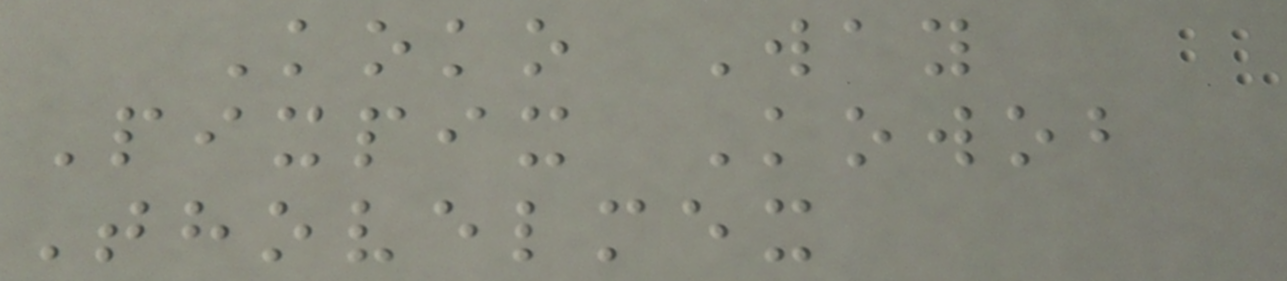Koko Way
Pixpix Kowob
Thovelmex
